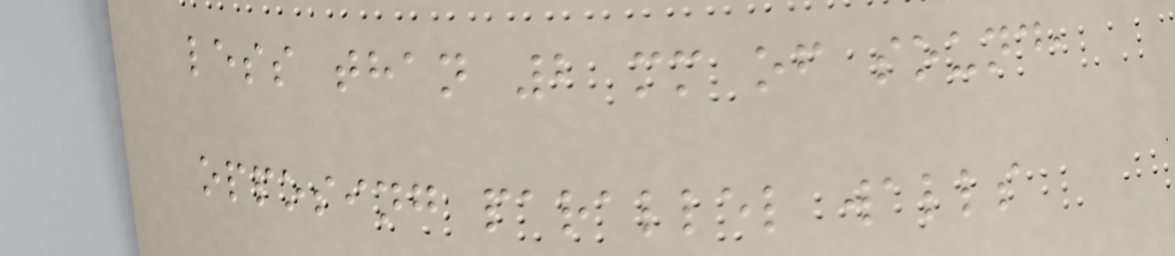less than 2 mm of sound,
opposing parallel walls
